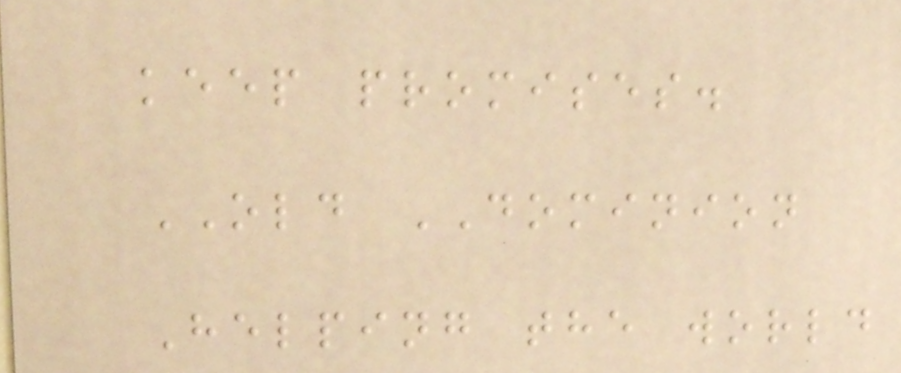keep promises.
OLD DOMINION
Helping the world
